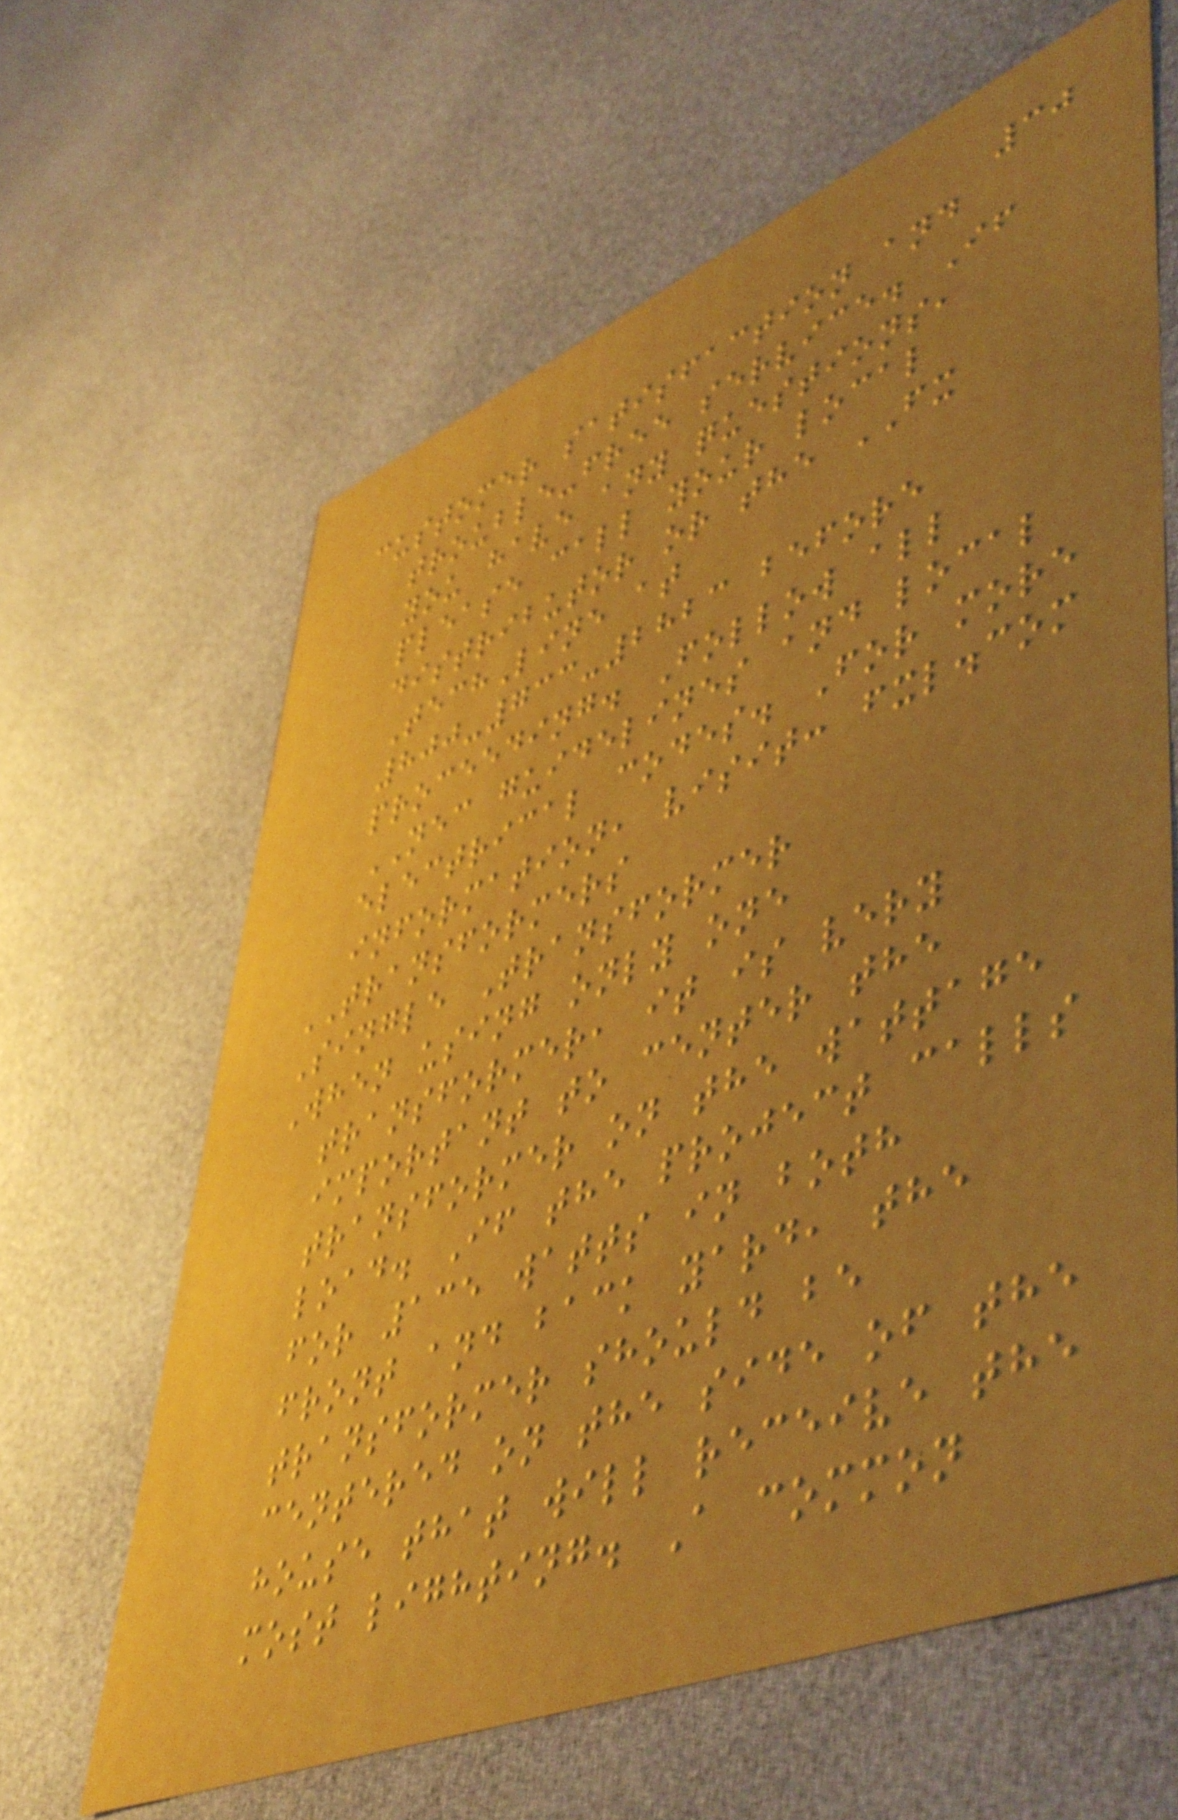30
customer satisfaction and
trouble-free service. If
you have any questions,
please call your local
distributor or the FX
TechLine at
800-733-2823 before
proceeding. Follow all
NEC guidelines and local
electrical codes. For more
information, visit: fxl.com
TRANSFORMERS
Single Transformer
When using only one
transformer, it is very
important to center the
transformer on the wattage
load. If the project calls
for 135 watts in both
front and back yard, the
transformer should be
centered on the side of the
house that will receive the
most lighting. A common
